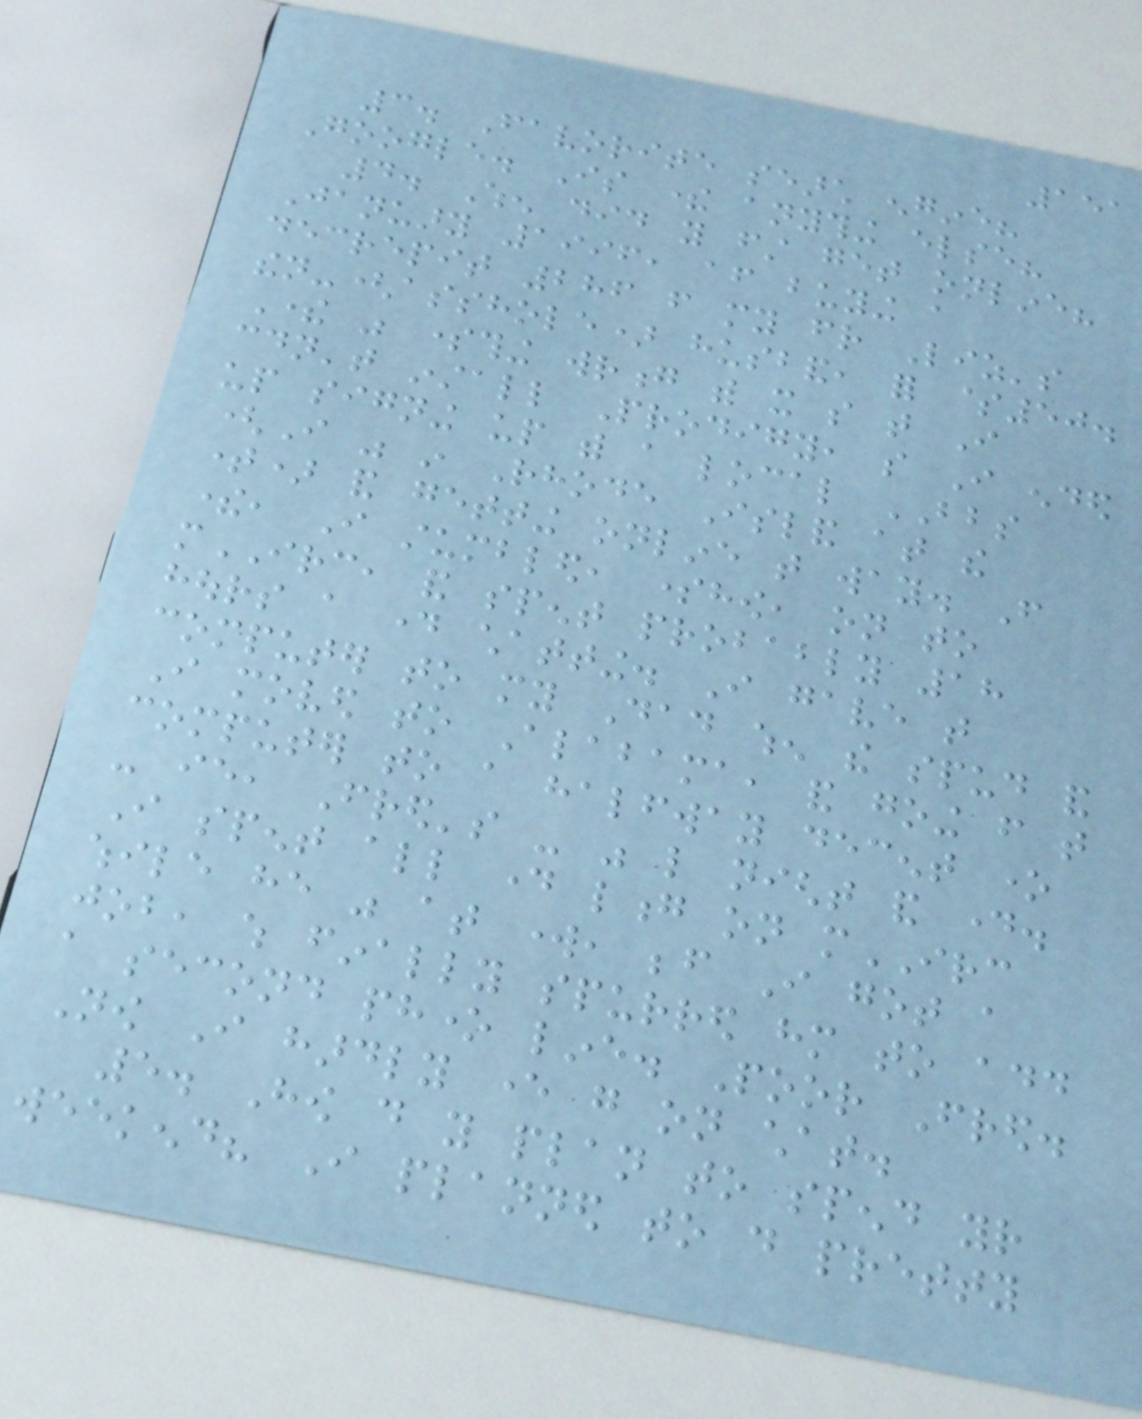151
3. Favorite search engine?
Google. Is there anything else?
4. When did you first get online?
January 1996, after buying a
decrepit 286 from my friend Liz's
then-(asshole) husband, for $50.
There was something wrong with it so that I
couldn't install Prodigy, so I ended
up signing up with a local BBS
(I was in Rhode Island at the
time) and getting online that way. From
there, I stumbled, somehow, on to
mIRC, and spent probably 18
hours a day chatting. I gave that
computer to my Dad when the spud and
I moved to Alabama, and going from that
computer to a halfway decent one
- ie, Fred's - was like night and day.
I spent all day long on mIRC
while he was at work, before I got a
job, which finally spurred him to add
a second phone line. Poor Fred.
Now I hardly ever go on chat.
5. How do you plan to spend your
weekend? I planned to do pretty
